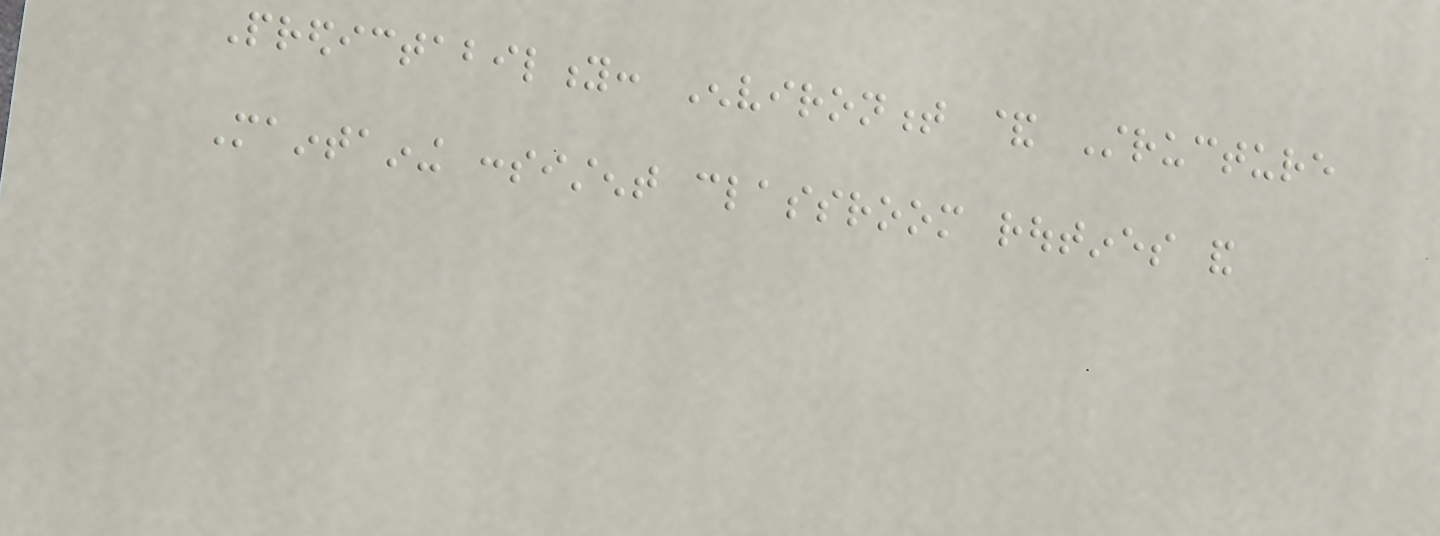Predictability: Environment & Structure
Maintaining consistent classroom routines and
